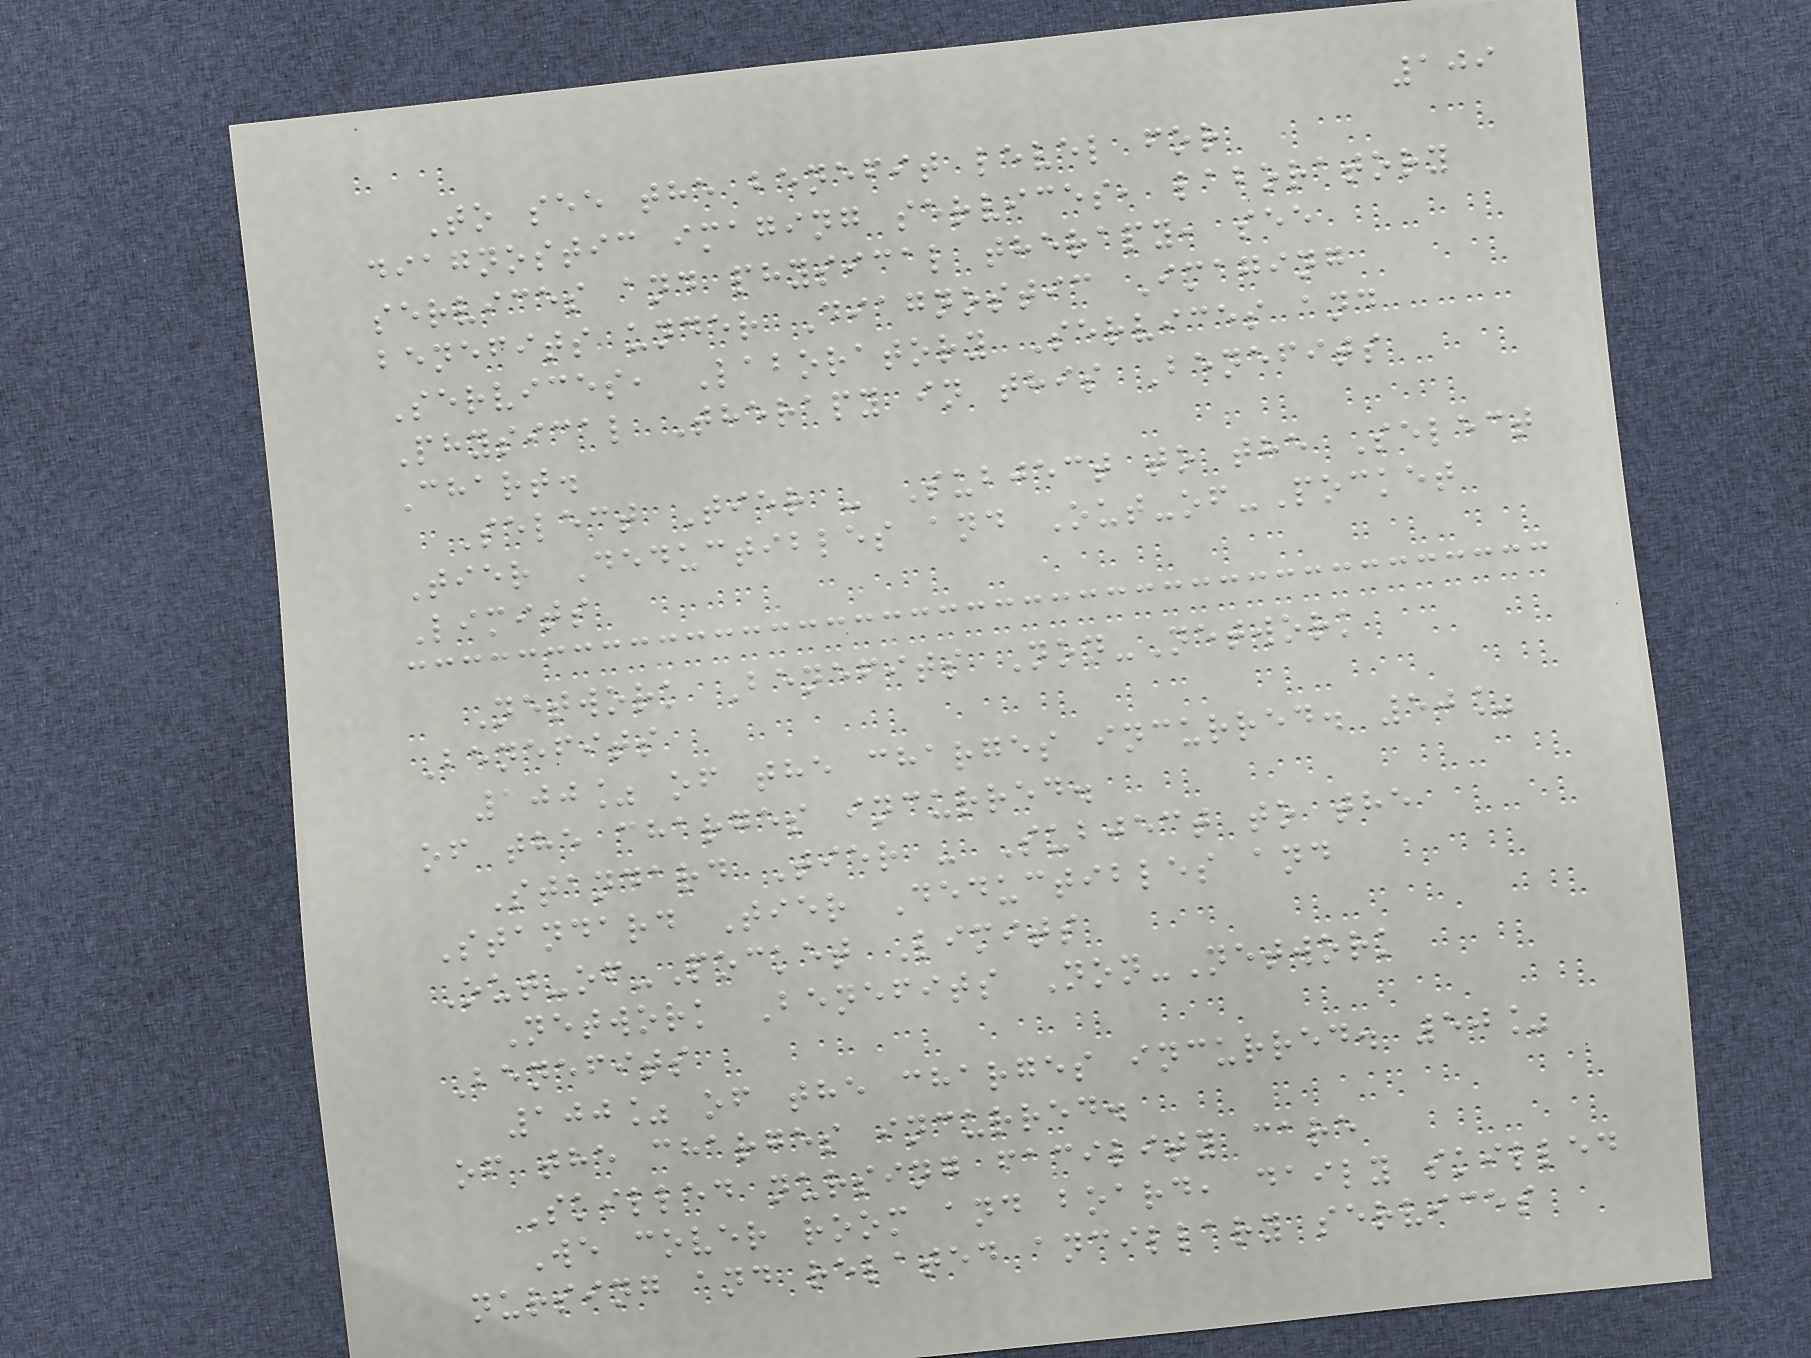109
To see the benefit level for
diagnostic imaging services, laboratory
services and physical therapy, see
benefits under Diagnostic Imaging
Services, Laboratory Services and
Physical Therapy in this Benefits
Chart.
Select Tier - Subject to the Select
Tier Deductibles and Out-of-Pocket
Limits
Network Benefits Non-Network
Benefits
100% of the charges incurred. 50%
of the charges incurred.
Standard Tier - Subject to the
Standard Tier Deductibles and
Out-of-Pocket Limits
Network Benefits Non-Network
Benefits
100% of the charges incurred. 50%
of the charges incurred.
Skilled nursing facility care
We cover room and board, daily skilled
nursing and related ancillary services
